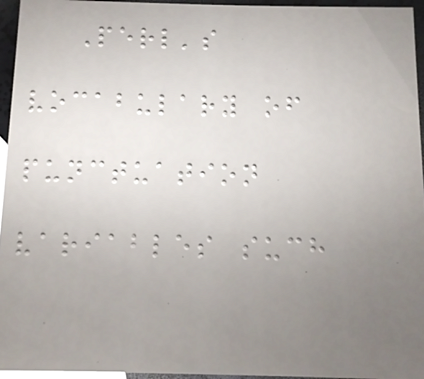Perl's
vocabulary of
punctuation
variables such
